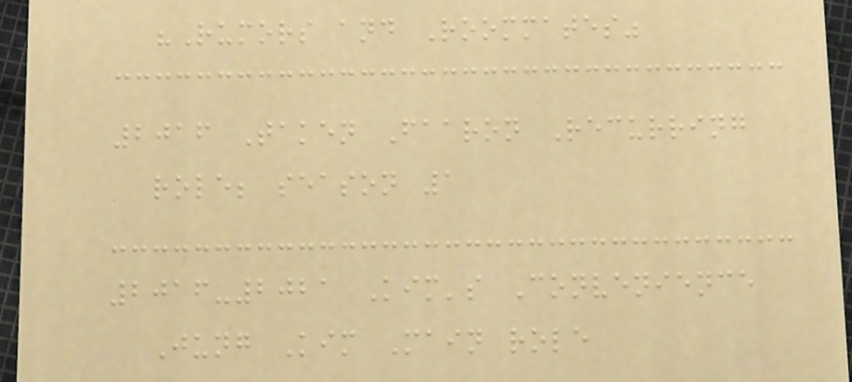"Rumors and Roommates"
2016 Taken Faaron Recurring
role; season 1
2016-2021 Kim's Convenience
Jung Kim Main role
